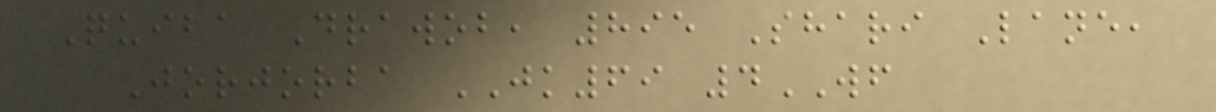Quiba Drawob, 895 Shari Lane,
Jorjorba JK69 4WF
